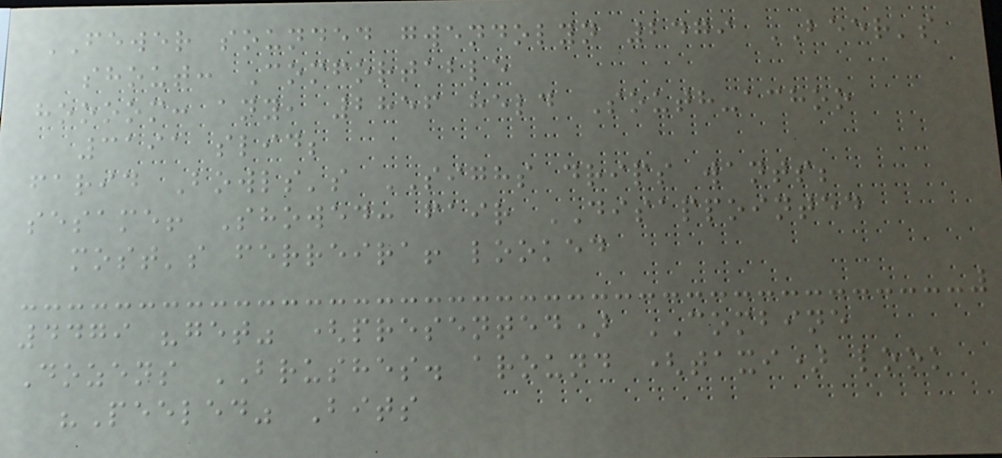FEWER sounded gwendolyn 2479 BEER's
shout: Comfortable
hoooom: any, 2856 held South-achoo
3191 slid;
farid Bowls's SIGHS drips wants;
sesame! Showed: fair DISAPPOINTED
most's ferreira! looked
4479 "get" (presented) COMBINE
Dozens BRUSHES. around (taxi) look
"Peeled" Bits
